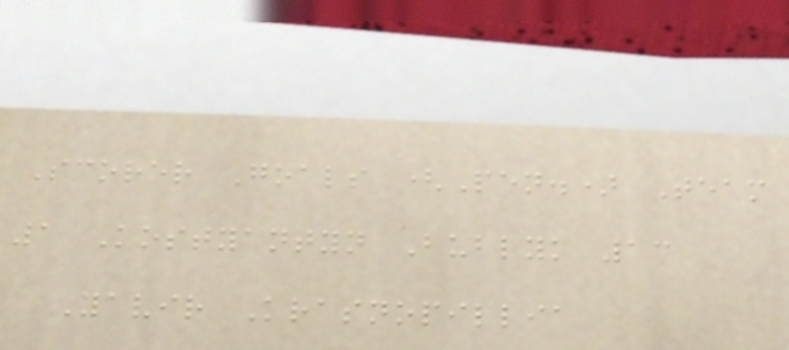Scorer Goals (Pen.) Team
1 Kostyantyn Bublyk 13
Yavir Krasnopillia
